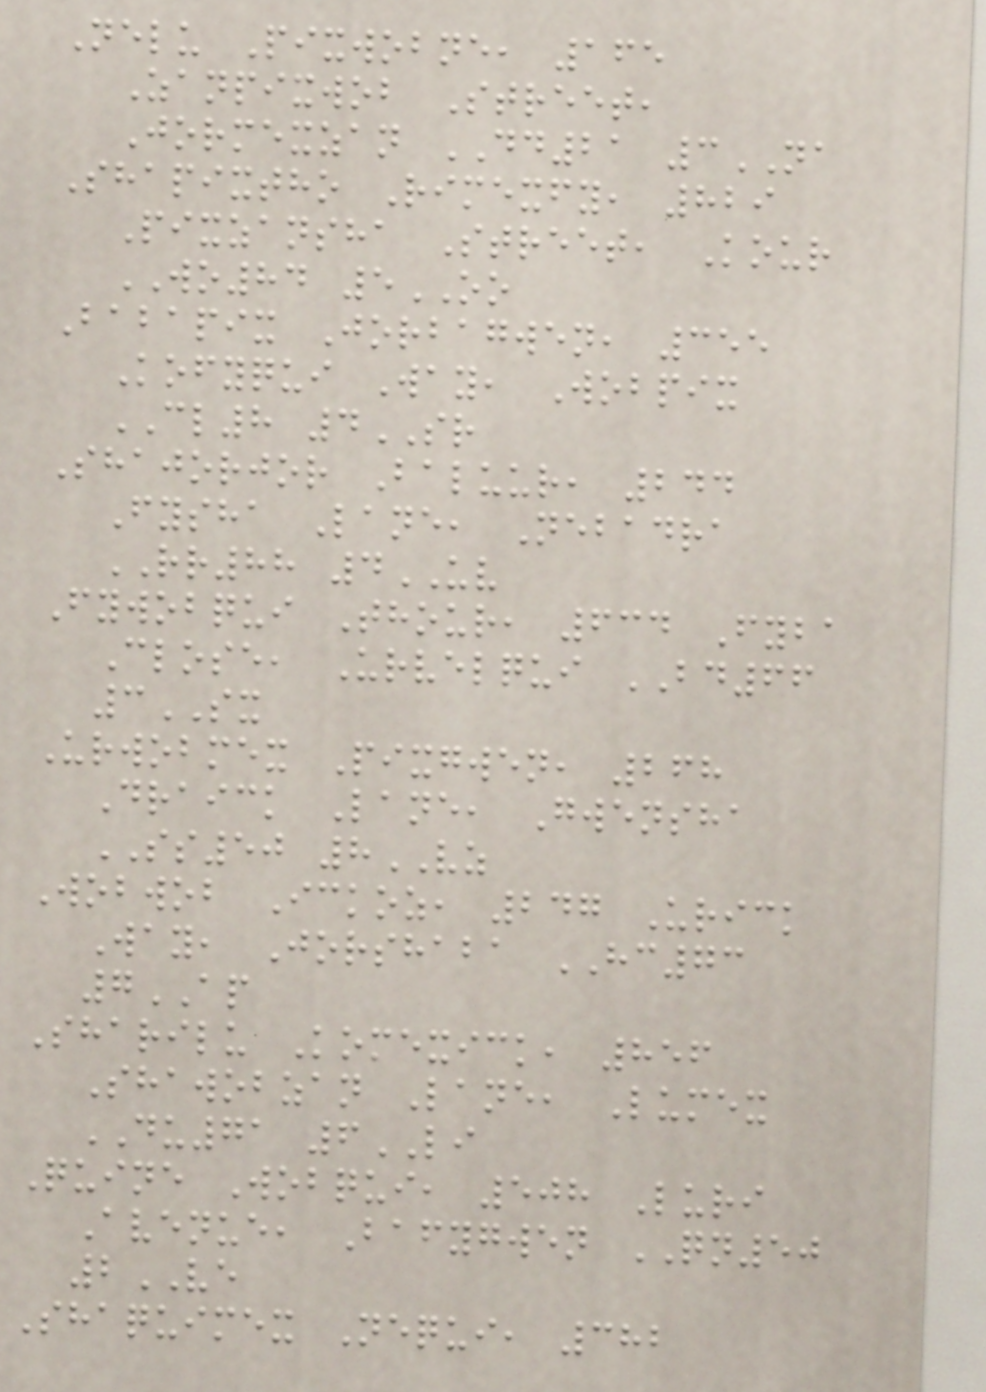Nelu Pixwobne, 165
Zanpixwob Street,
Jormexzan DD21 3NA
Shapixtho Rimexfy, 829
Pixzansha Street, Kour
WO84 5OO
Babapix Jorbagwen, 355
Kofyqui Way, Wobpix
CL8 4SR
Shajorjor Baluur, 244
Fysha Lane, Nebadra
RR88 4UV
Fywobqui Thour, 634 Fyba
Close, Urvelqui BD66
3SX
Urwobmex Pixgwen, 268
Draick Lane, Gwensha
SS50 8VZ
Wobwob Ickoz, 247 Urick
Way, Jorshaba HC73
7AP
Sharilu Komexick, 856
Shawobzan Lane, Lumex
DU71 6LI
Quine Wobqui, 508 Luri
Avenue, Bafygwen QN50
2VE
Shaquimex Nequi, 382
